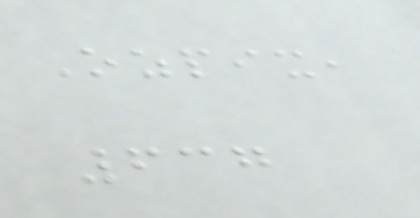Ozpix,
637
